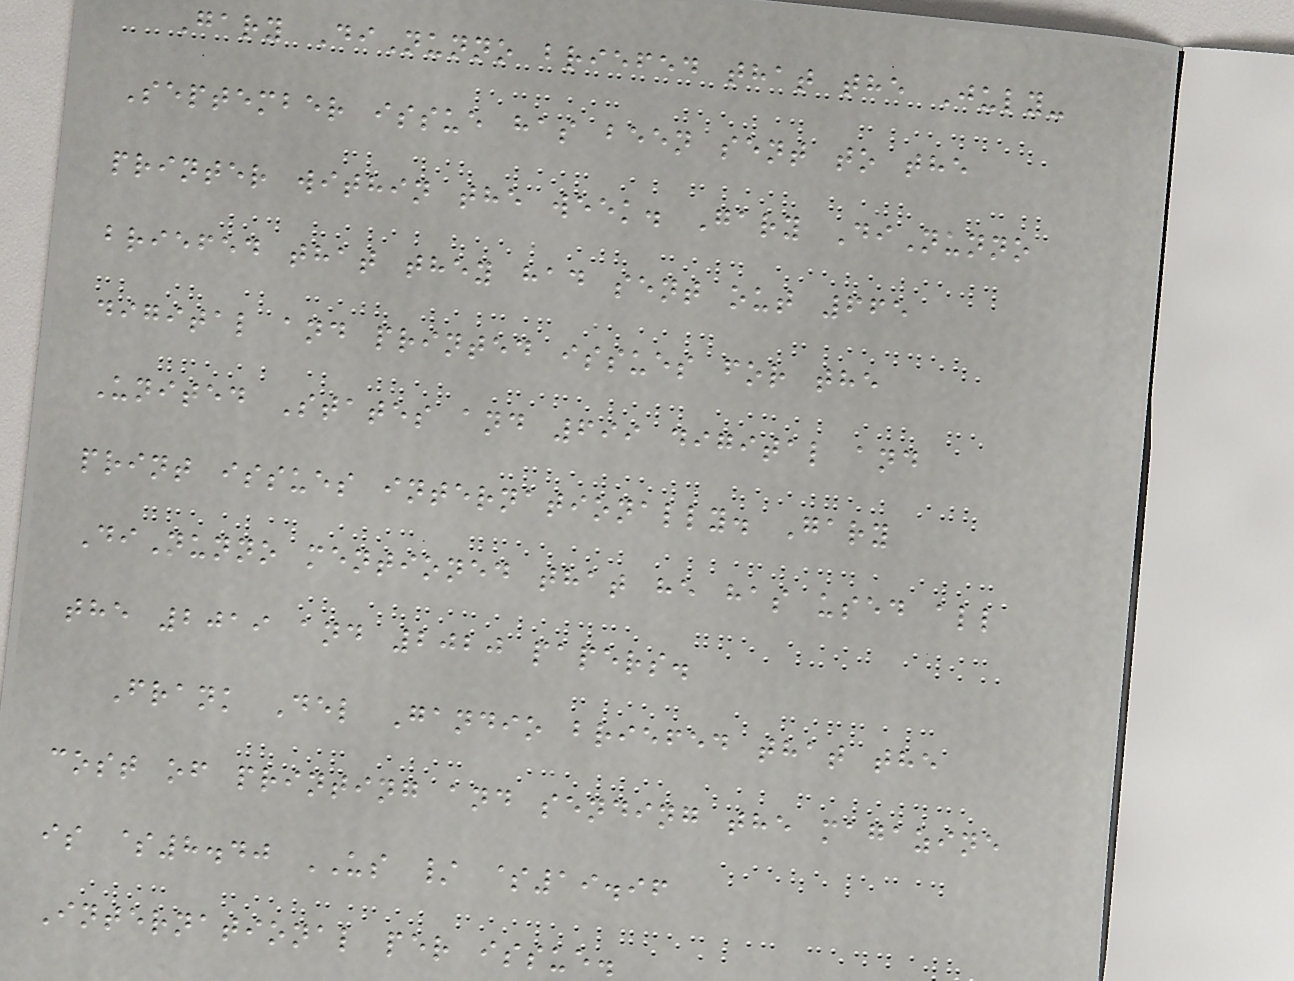Gary DiNunno briefed that the July-
September issue has been sent to the
printer within the week. Gary DiNunno
briefed that they had sent out 665
digital and printed issues for the
United States and 699 digital and
print issues internationally. Gary
DiNunno mentioned that he has used all
the 2019 and 2020 papers.
Frank Del Gandio briefed that the
cost of printing and sending the magazine
is $8.40 US / $19.96
International per issue.
